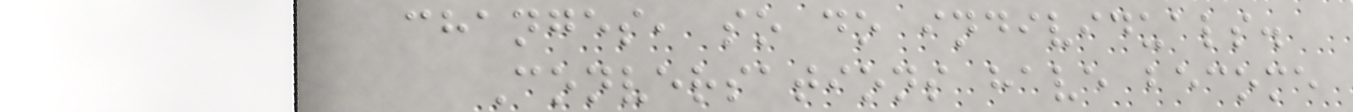changes, so do individuals.
Conversations have become
